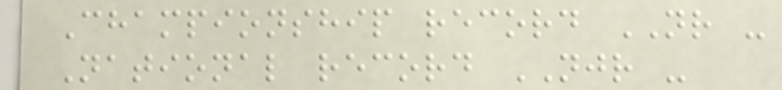Championship record NR -
National record NJR -
